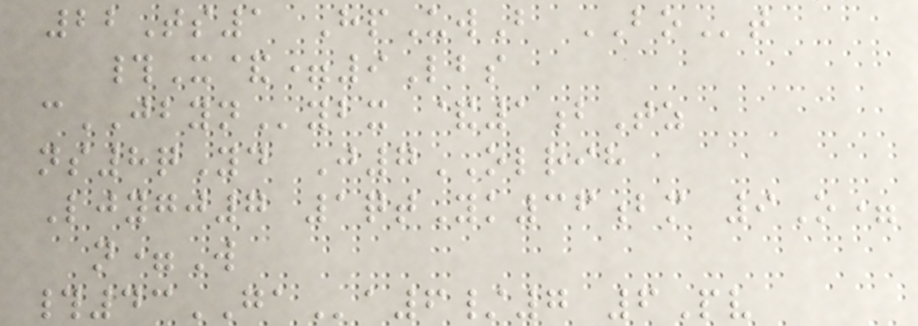22Ts1 HpUwB BOt
#X&=9Lbs
cJBYNybx &1bTz
ns8qYd J7OLRIH
Ljygj7 1qtYk36bm 9O=
n=W
#43GAa6/7 6Pv
